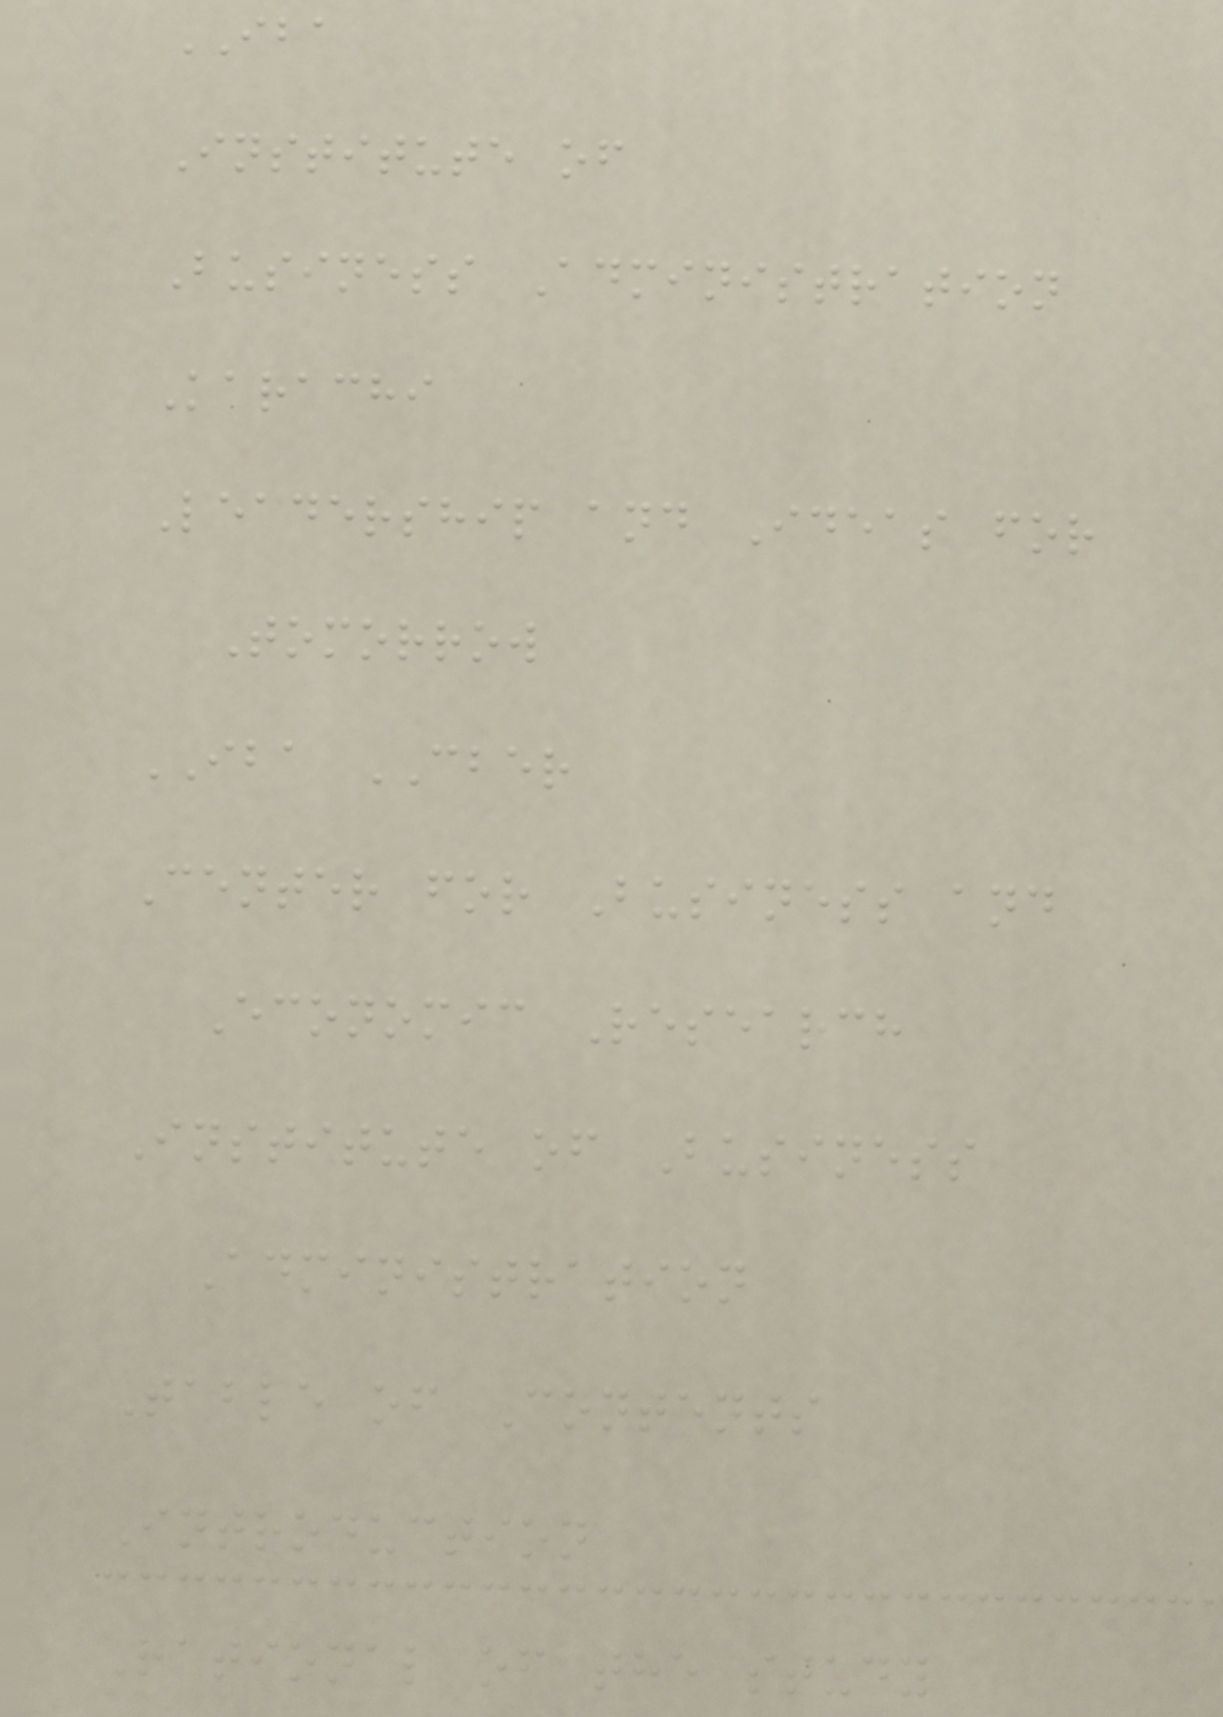IBA
Institute of
Business Administration
Karachi
Leadership and Ideas for
Tomorrow
IBA CBER
Center for Business and
Economic Research
Institute of Business
Administration
Table of Contents
Introduction
Rational of the study
